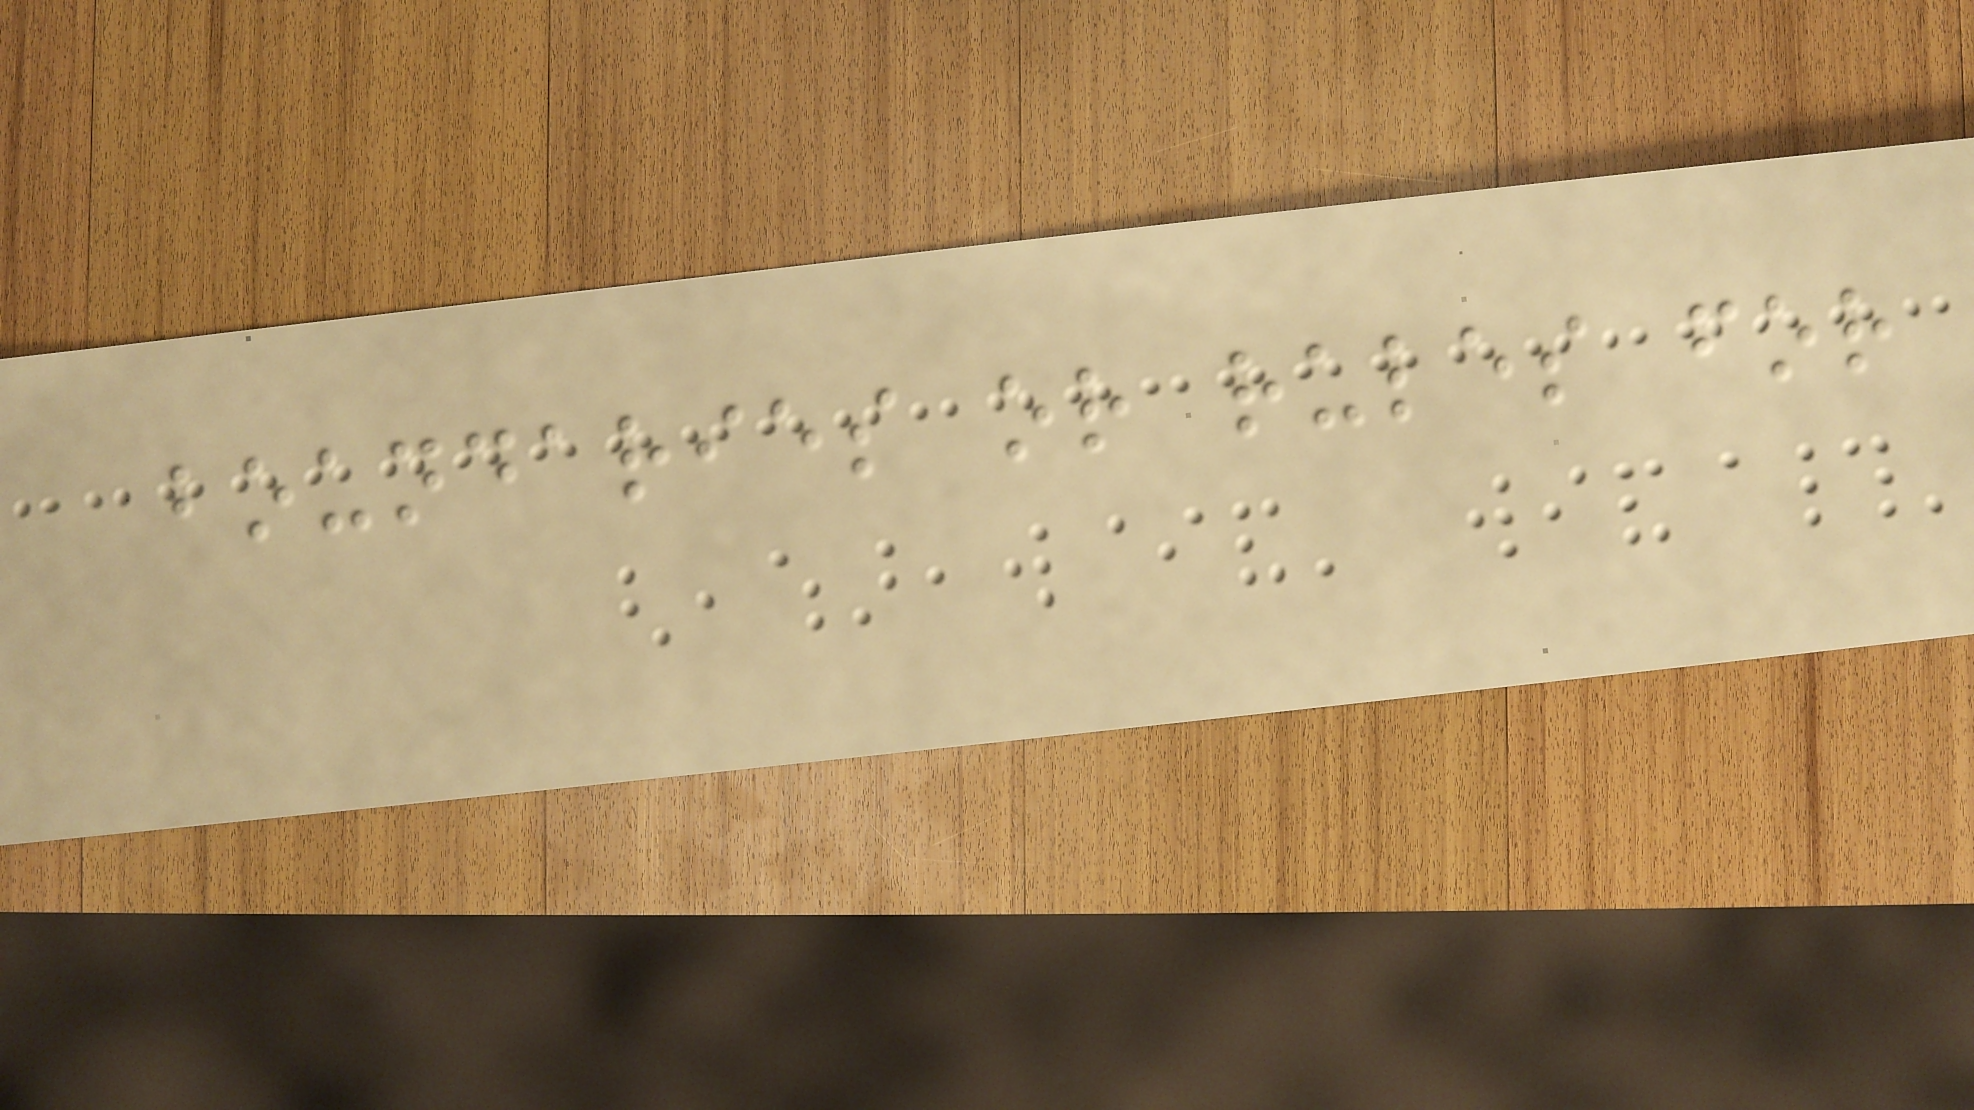boundaries or rules for
